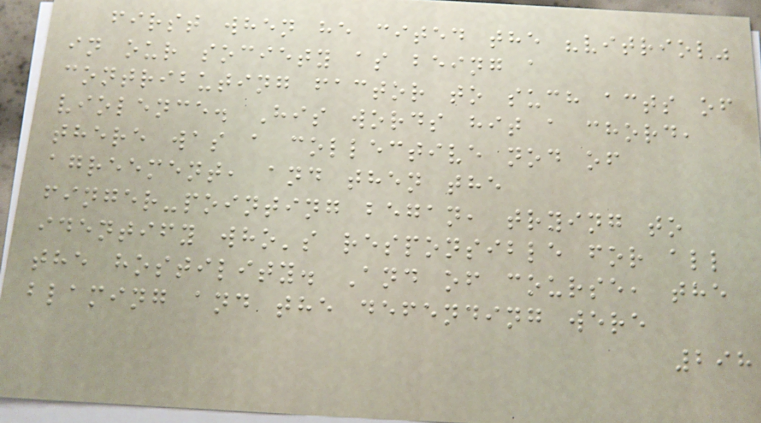first when he cited the "vitriol"
in our society as being a
contributing factor to such acts of
violence. His words hit a chord,
there was a collective nod of
agreement, and then the
finger-pointing began, trying to
identify who's responsible for all
the hostility. And of course, the
blaming and the defending were
298
